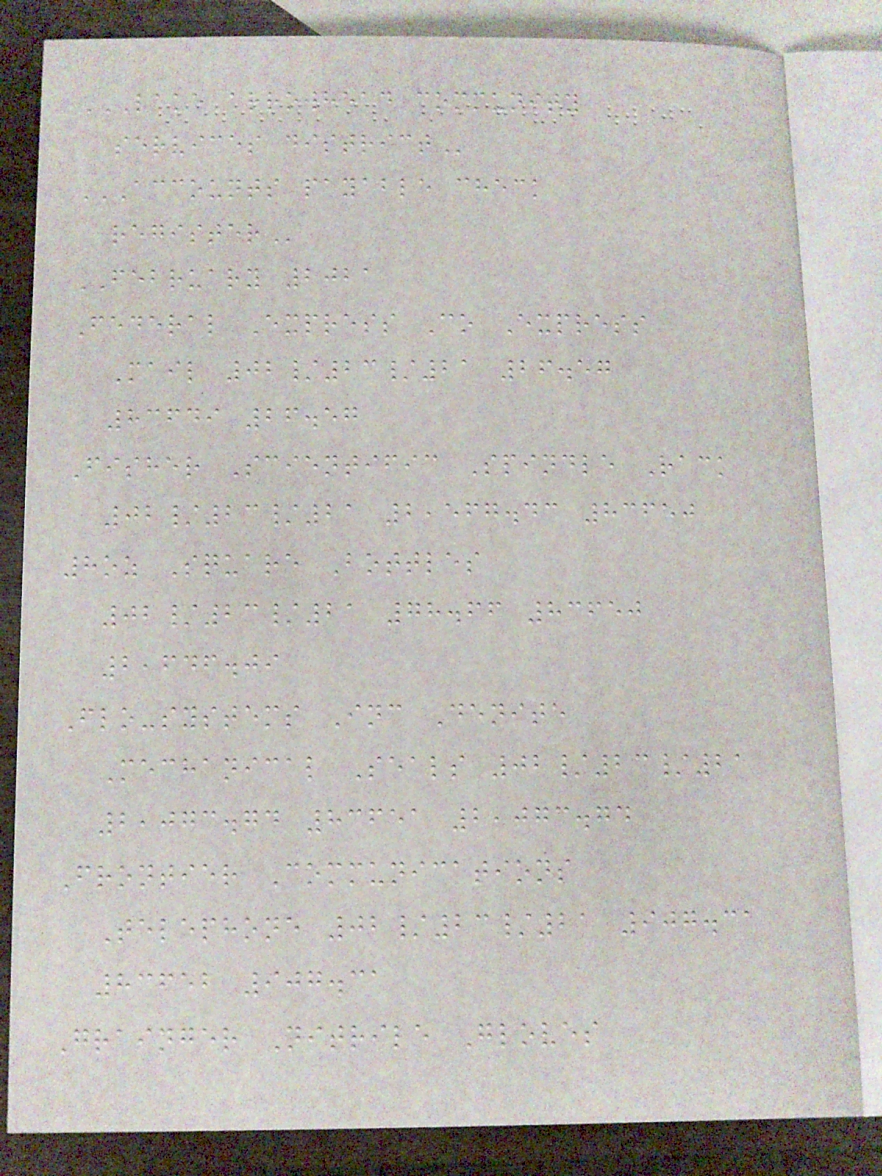LAKE ARROWHEAD COMMUNITY
SERVICES DISTRICT
ACCOUNTS PAYABLE CHECK
REGISTER
FEBRUARY 2021
Federal Express Co Express
Mail 02/23/21 26.57
83649 26.57
Fisher Scientific Spindle Rack
02/23/21 2,567.43 83650
8oz Square Bottles
02/23/21 78.66 83650
2,646.09
Flo-systems Inc Denite
Mechanical Seals 02/23/21
2,073.74 83651 2,073.74
Frontier Communications
Telephone 02/23/21 907.31
83652 907.31
Grainger Nitrile Gloves
